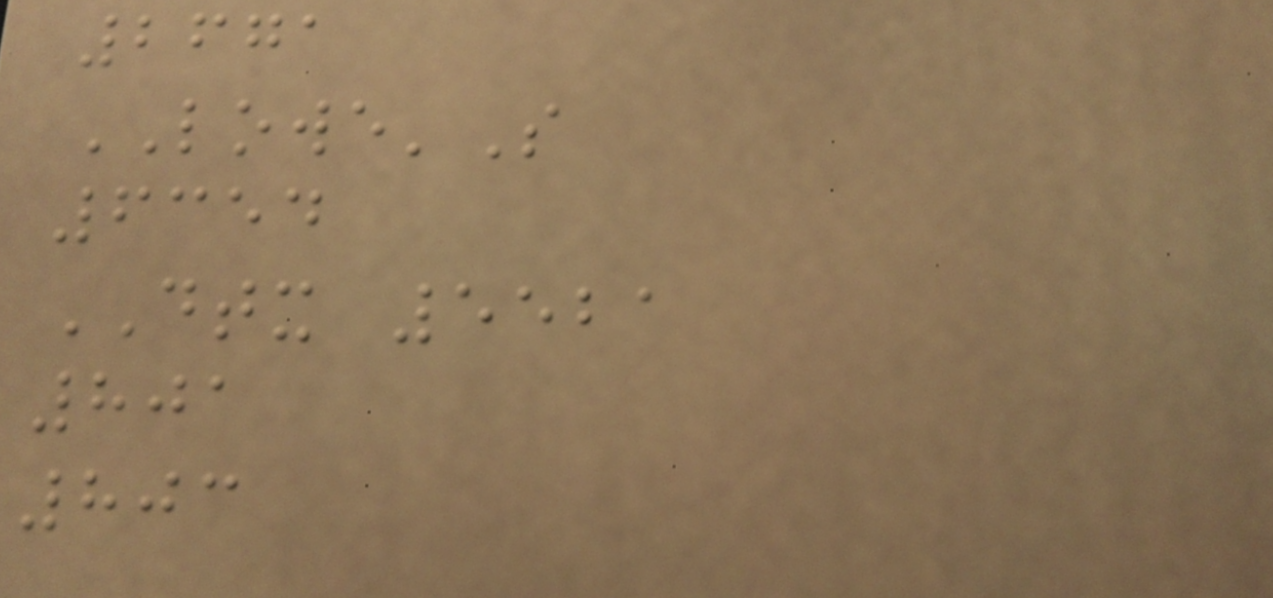2671
LOWE'S
6354
DTX 5521
801
803
